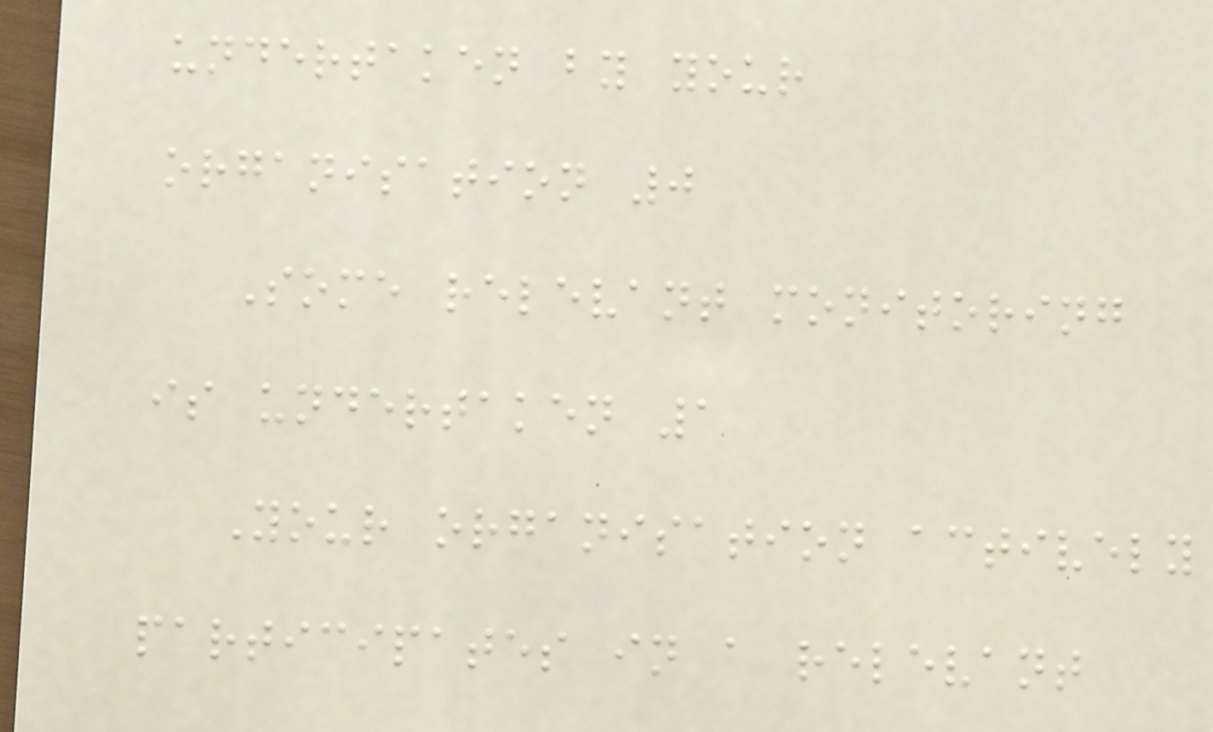undertaken by your
organisation 0
Some relevant monitoring
is undertaken 1
Your organisation actively
participates in a relevant
